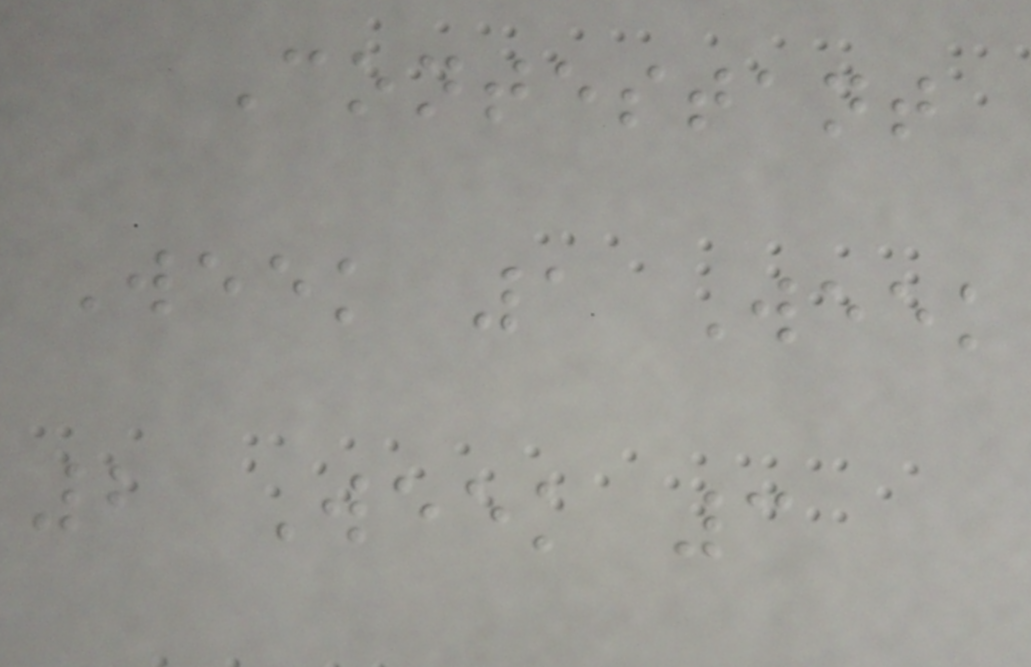Contestant
Week 1 Week
2 Week 3
